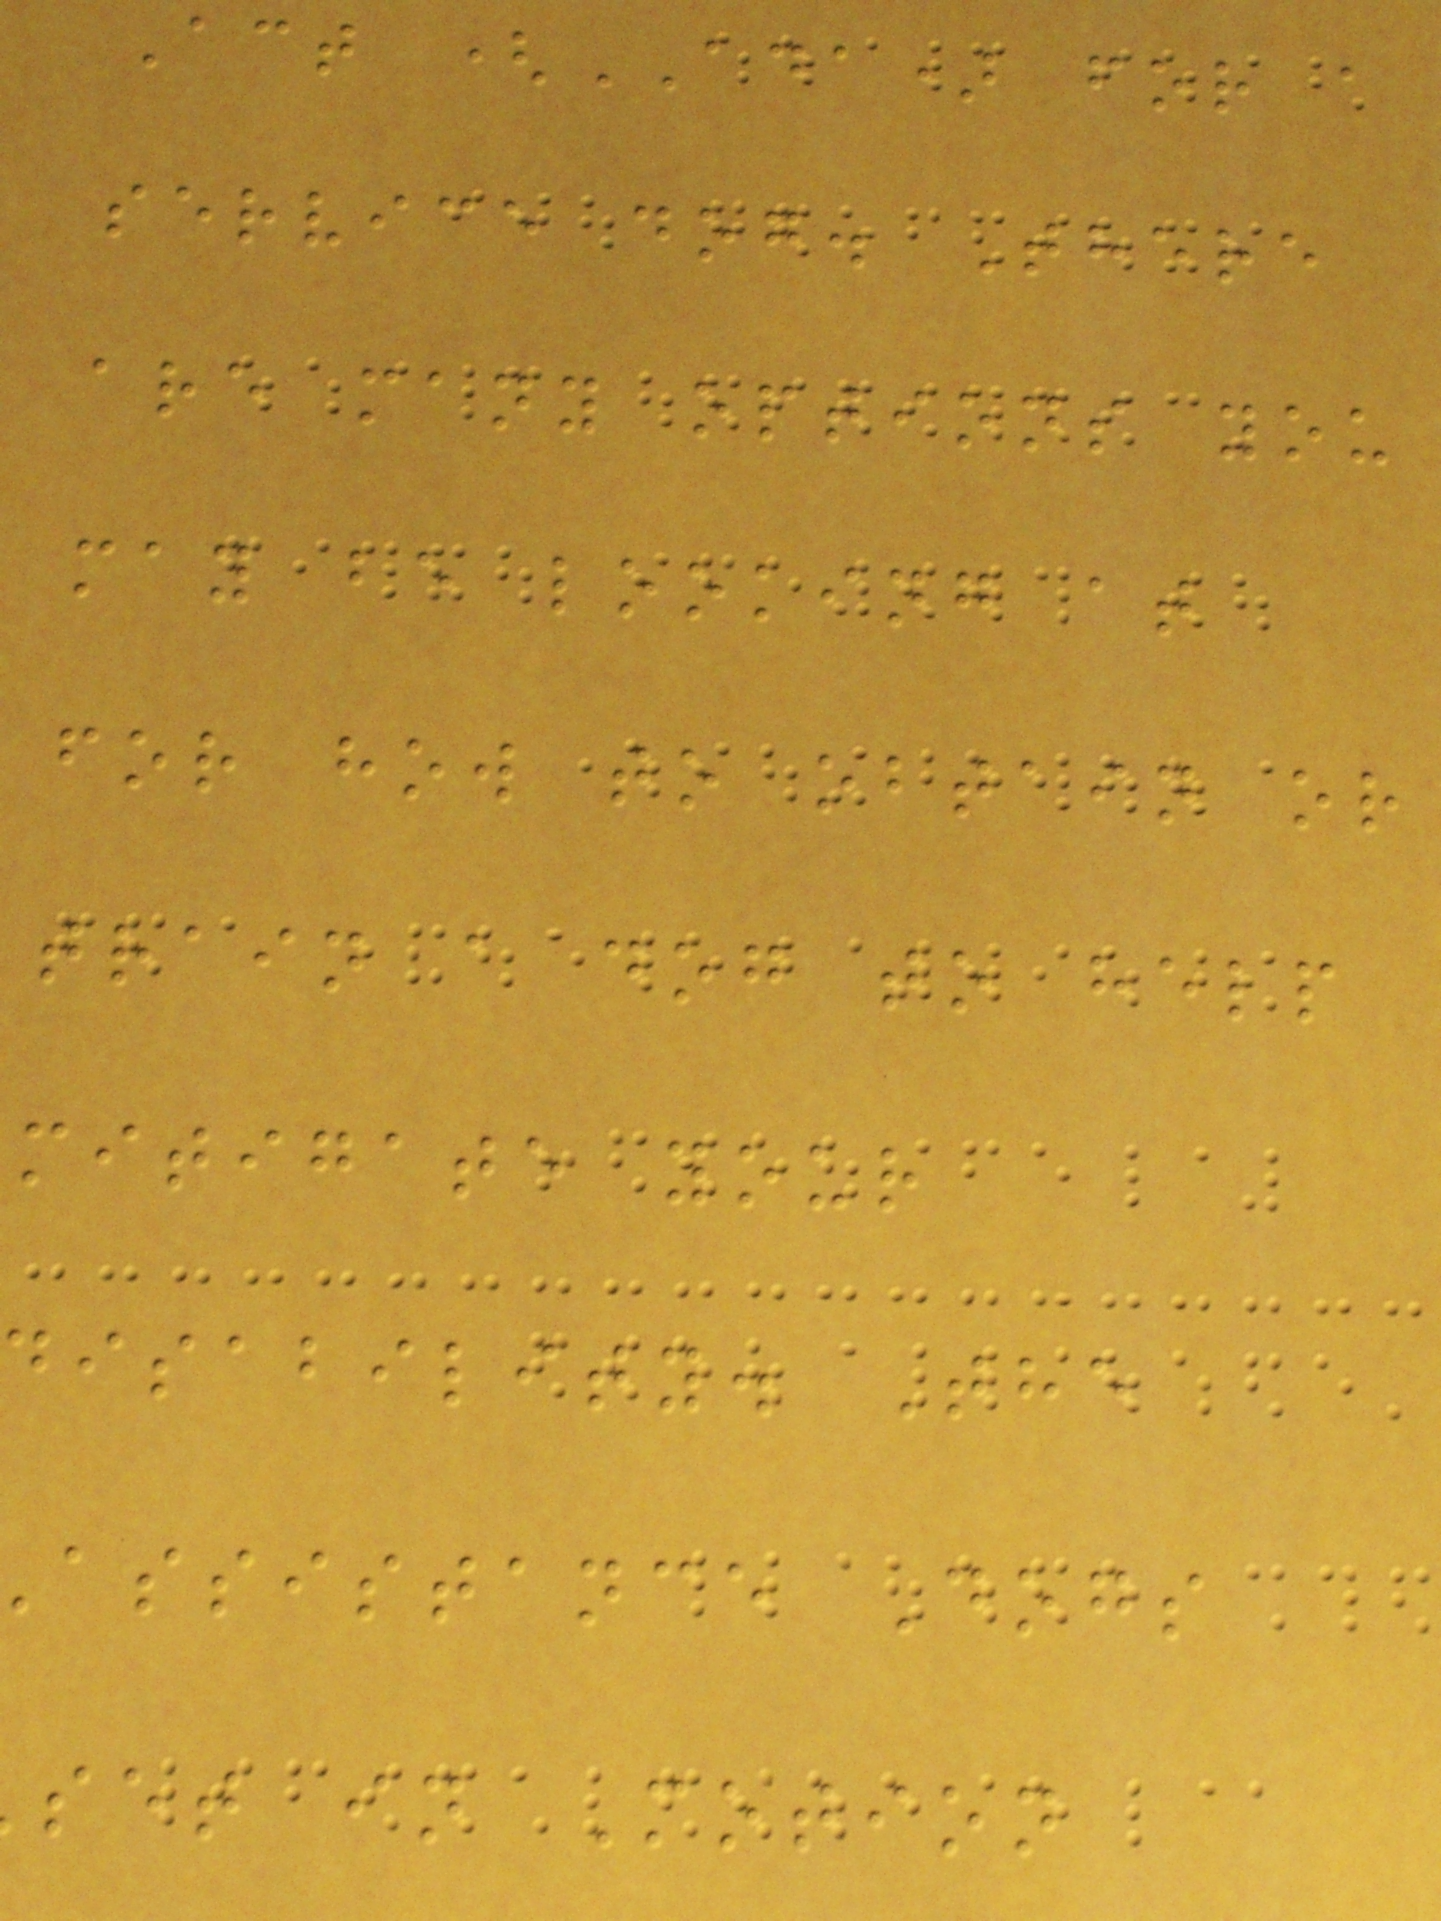Act (ADA) for a
service dog. There
are many options you
may be looking at
for how to obtain or
train a dog to help
mitigate your
disability. The
assistance Dogs
set in Motion
